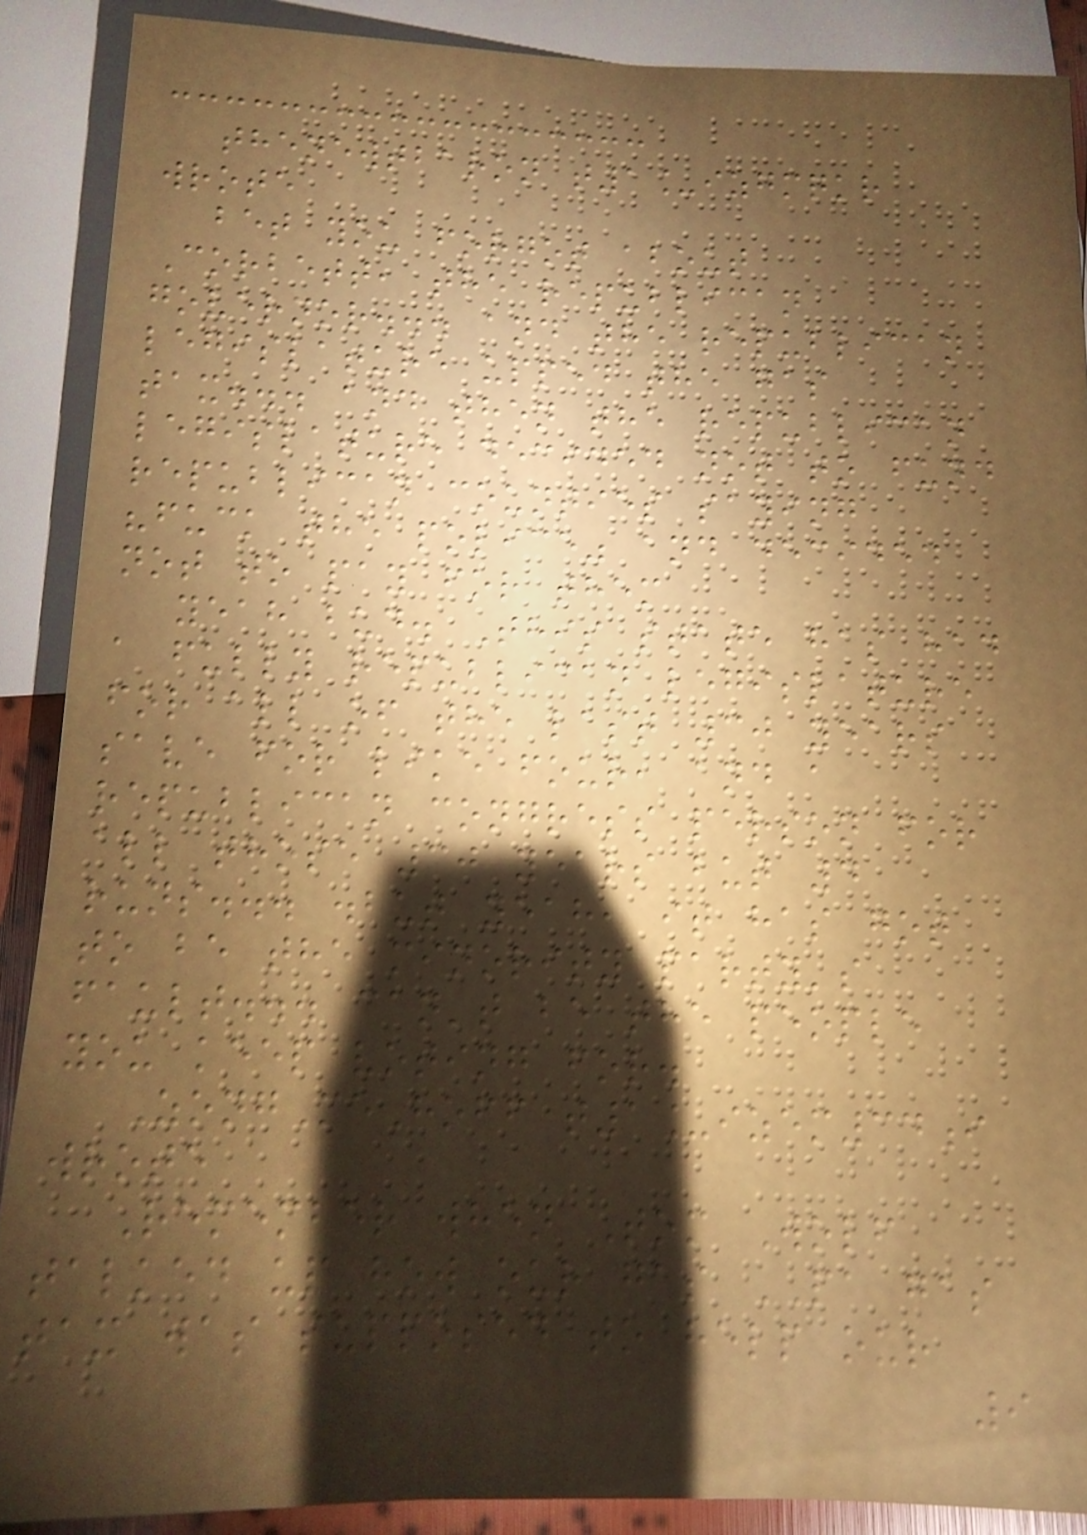thenewtbaron t1_izgmqkr
wrote
bet you forgot about
Corbett, the republican
governor... and the republican
legislature upped the gas
tax... and then the republican
legislature decided not to fund
republican counties saying
"fuck the police" and decided
not to pay for them
yeah bud. This state has had
a fully republican legislature
for all of the last 30 years
save for like four, and a
republican congress person for
all those 30 years but 4
runs... .but yeah, it has got
to be the minority party's
fault... can't be the people
you keep voting for.
ZongMeHoff t1_izem34i
wrote
Remember when Tom Wolf
talked up how our gas PA gas
tax was supposed to help our
9
